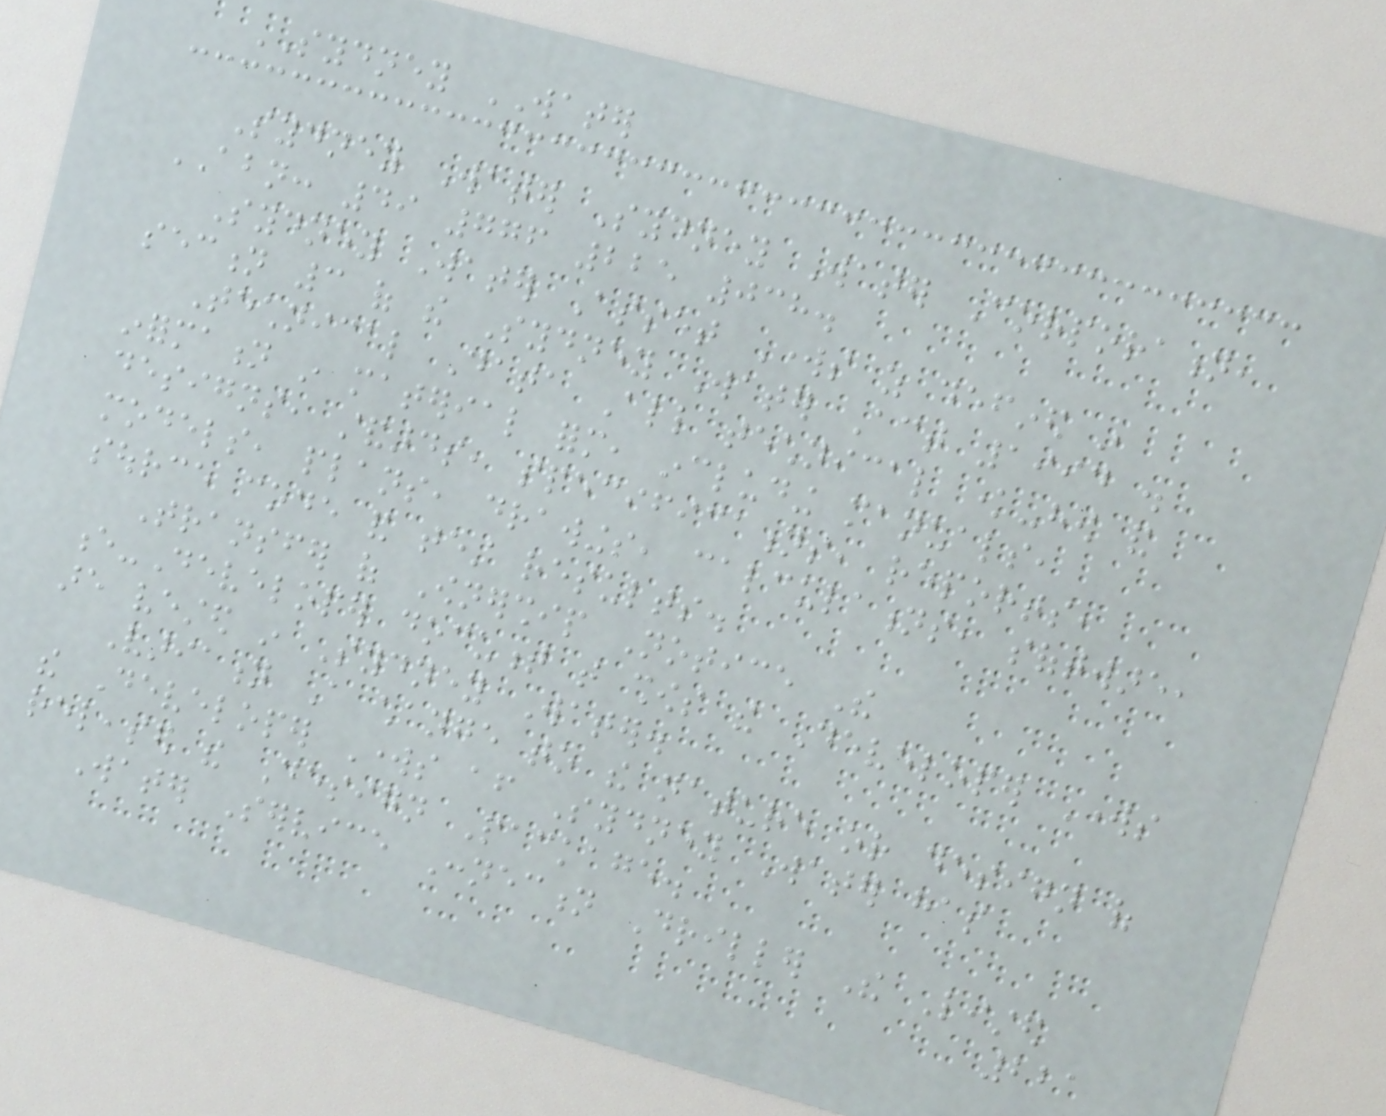SYDNEY WATER
Sydney Water Sydney Water Corporation,
ABN: 49 776 225 038.
Sydney Water Asset Works as defined in
section 3 of the Sydney Water Act 1994 .
Technical Data All technical know-how and
information in material form, including manuals,
designs, standards, specifications, reports,
models, plans, drawings, calculations, software,
source code and test results.
Transfer of Ownership Notice The
e-Developer document that shows the Developer Works
are vested in Sydney Water.
Variation A change to the nature or design of
the Developer Works after Sydney Water has
released the Design Package.
Water Service Connection Driller The Listed
221
